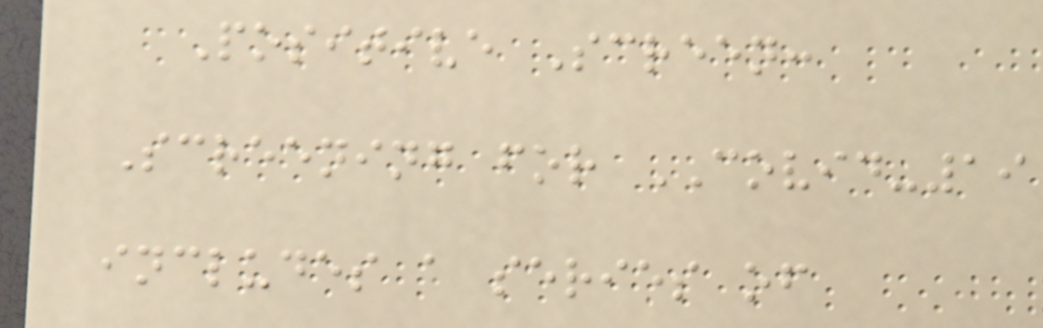Positive Screen:
Screening for COVID-19
includes a series of
